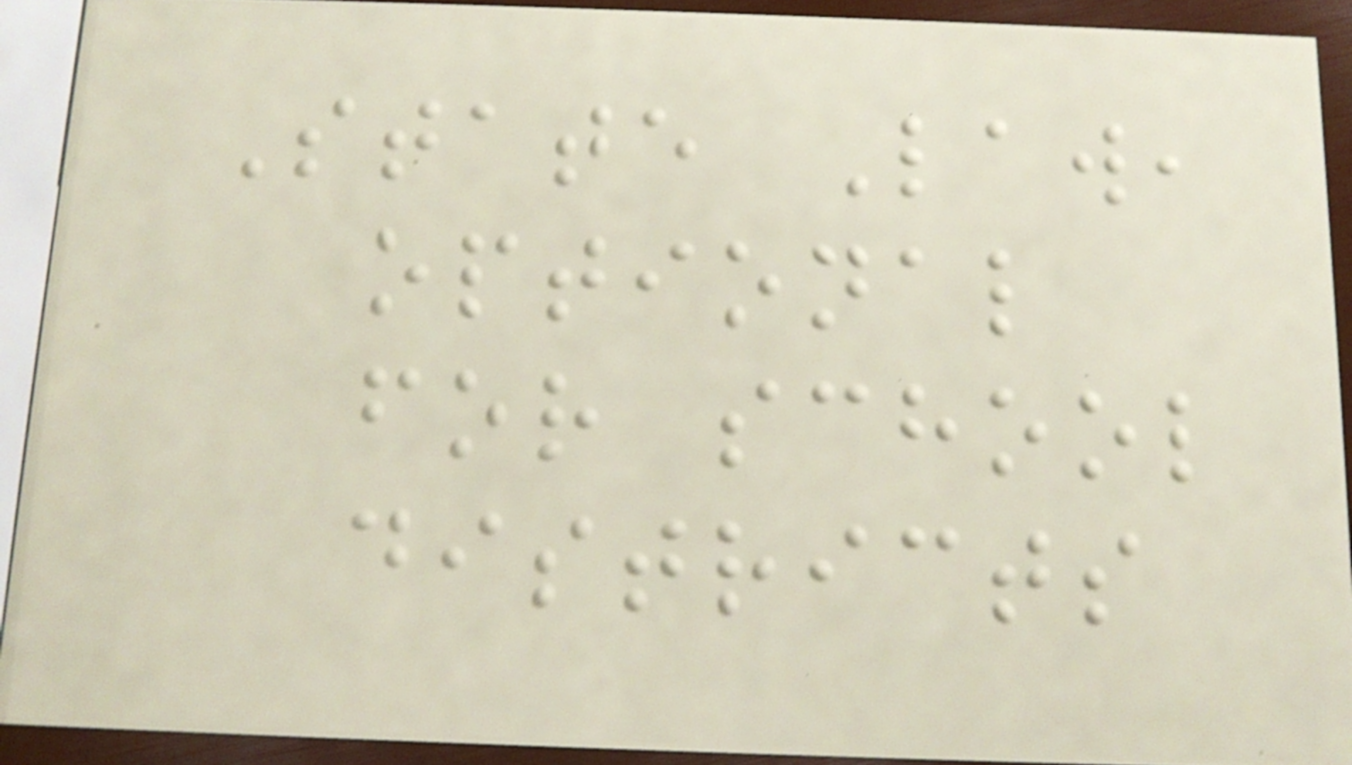State Law,
optional
for school
districts
